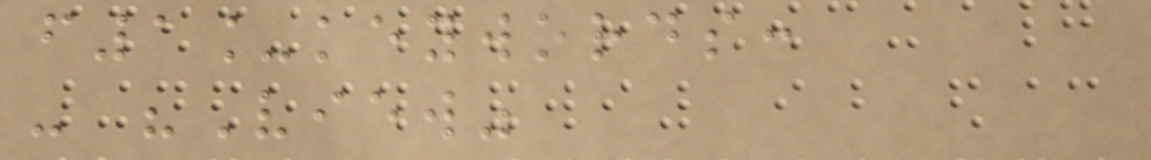f1_keywords:
- "View"
